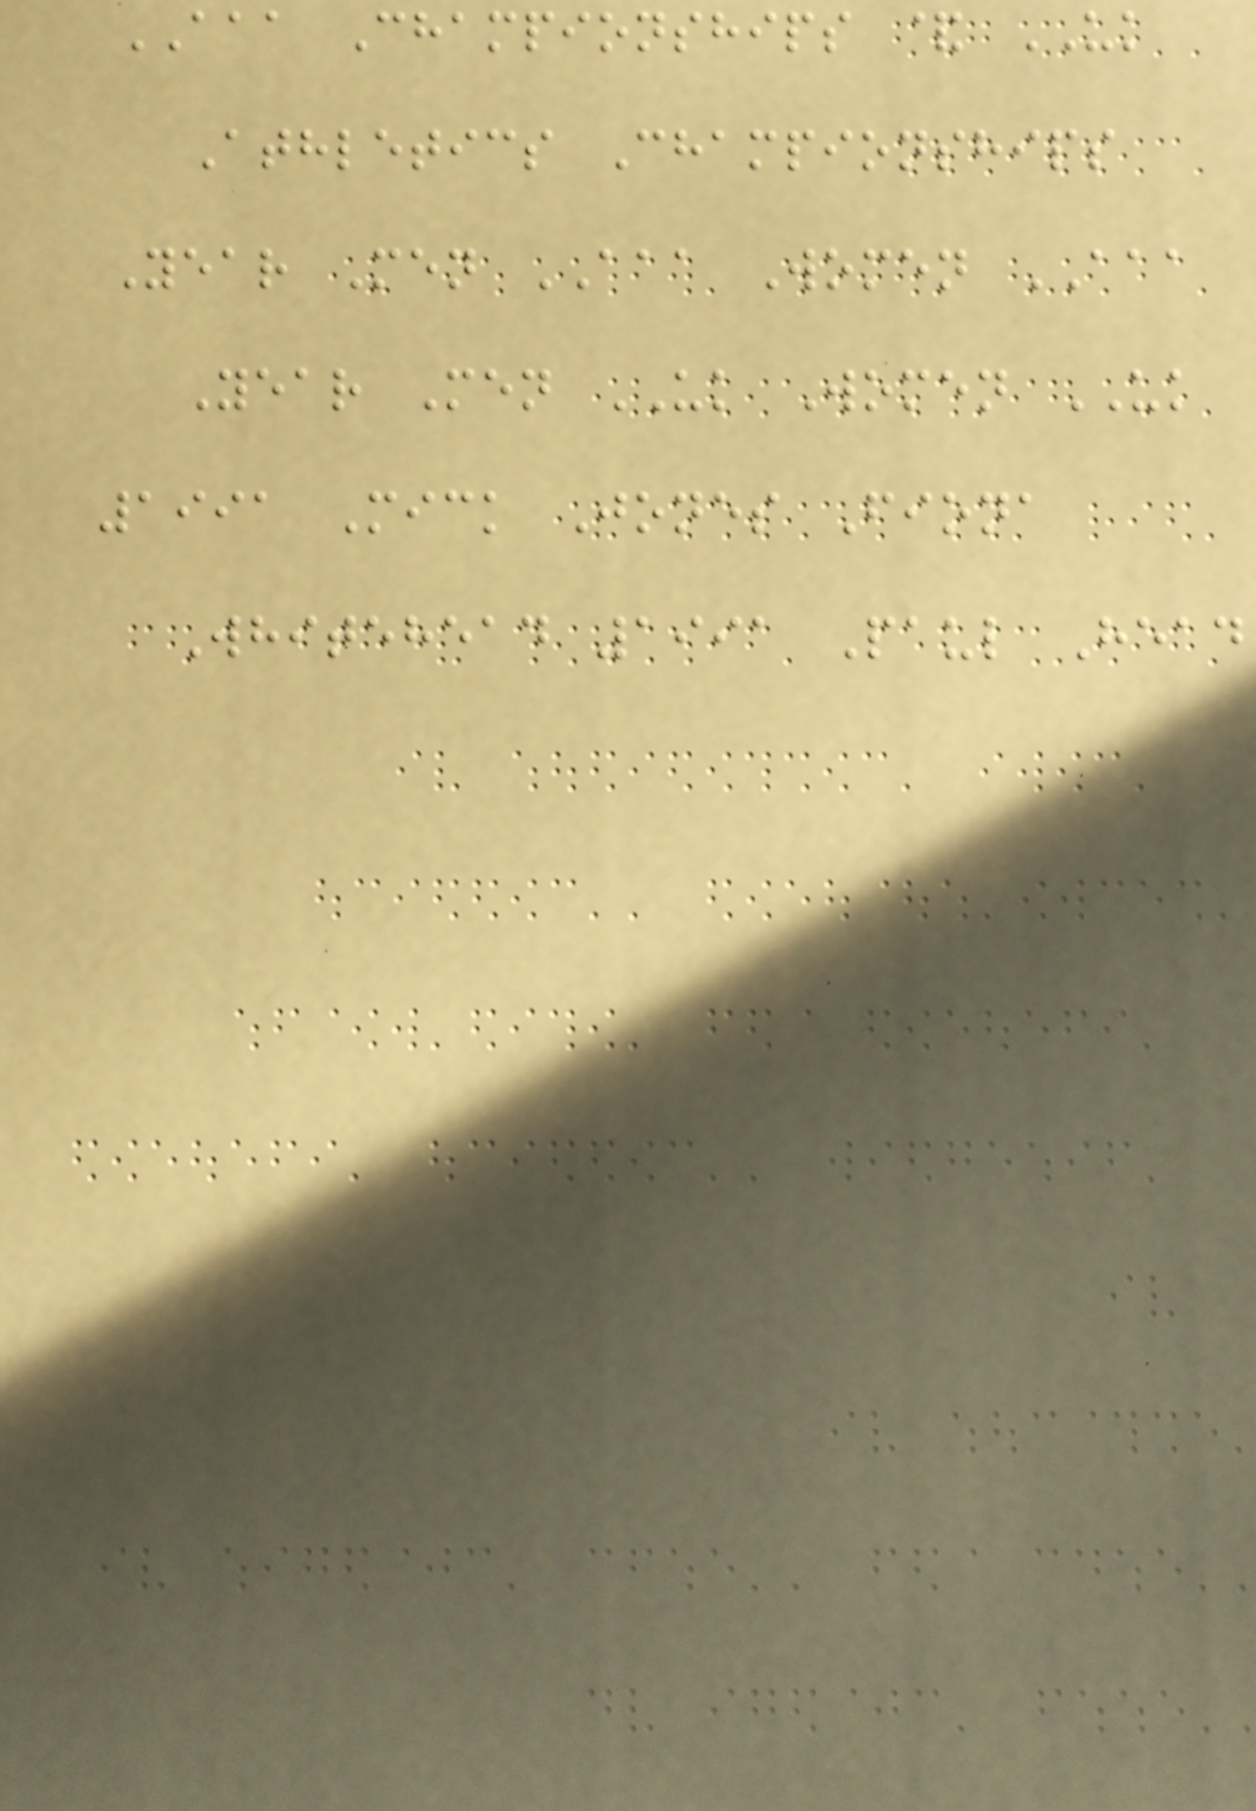AAA Championships & UK
Athletics Championships
Year Men AAA Women AAA
Year Men UK Women UK
1991 Mick Jones Fiona
Whitehead 1991 Paul Head
